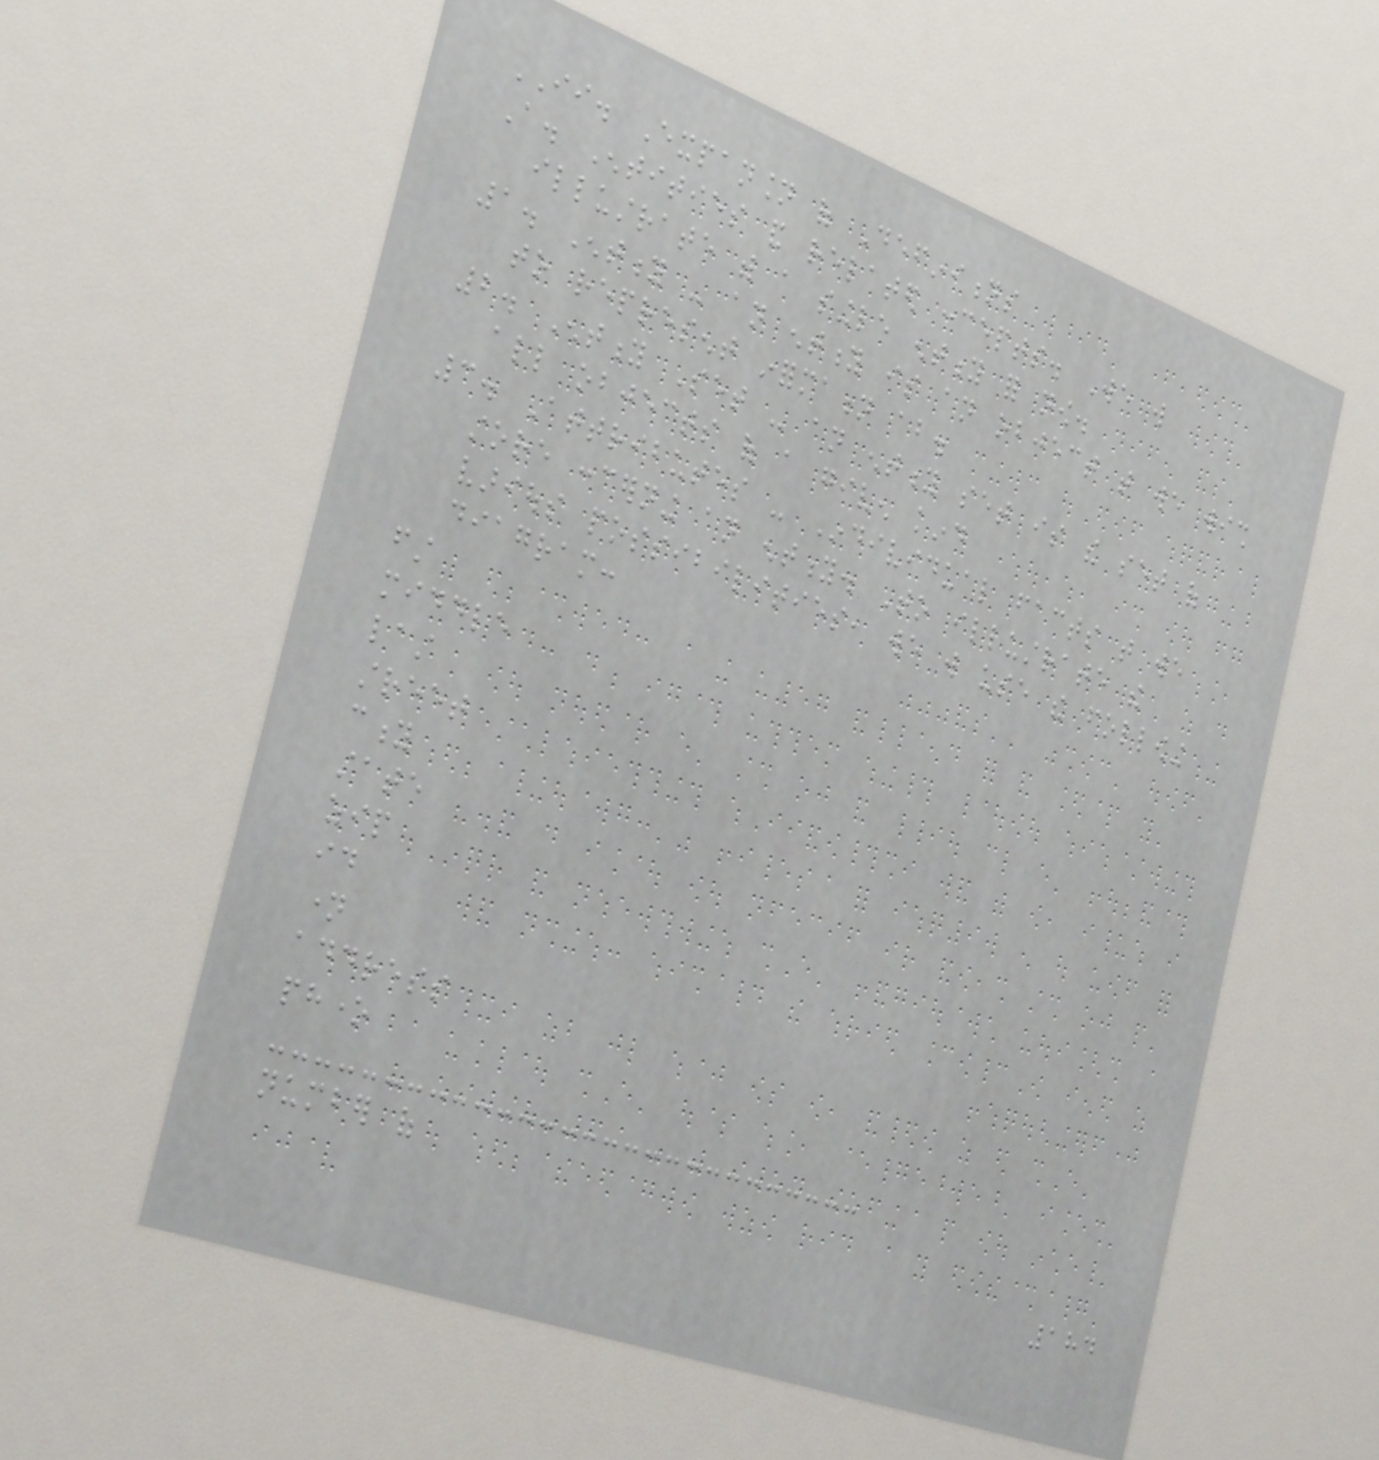II. Expansion of Definitions
A. Entities and related concepts. We will
illustrate with a single entity for now.
1. Entity - an entity is an object that we wish
to represent information about.
2. Entity Set - an entity set is the set of
all objects of a given kind
3. Attributes - Individual facts that we
store concerning an entity. To illustrate the
various possibilities, we will use the following
diagram:
first
middle
last
street
city
state
zip
id
name
address
phone
number of
184
